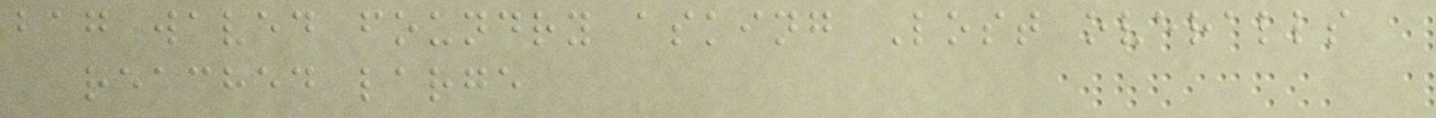bag waved foundry asking Lost overalls
reached large
